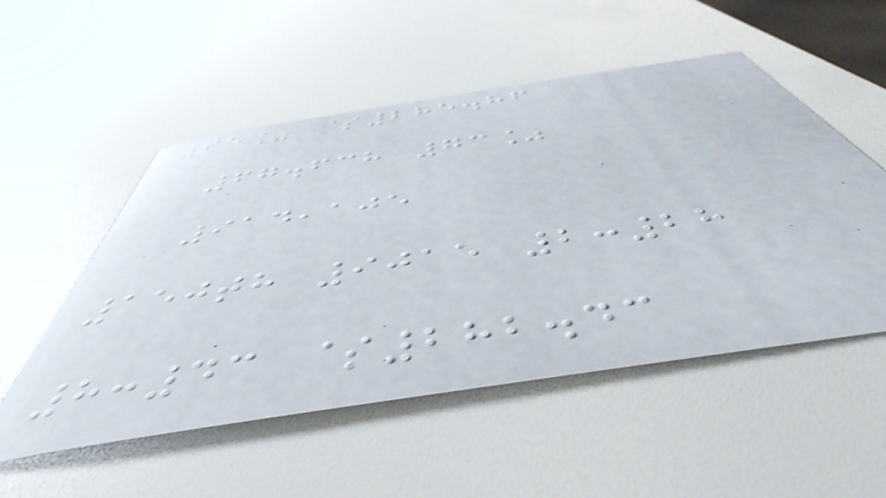95% $285.86
67.638 73%
914,105
150th 9015 2:28
8:43 $282.43
